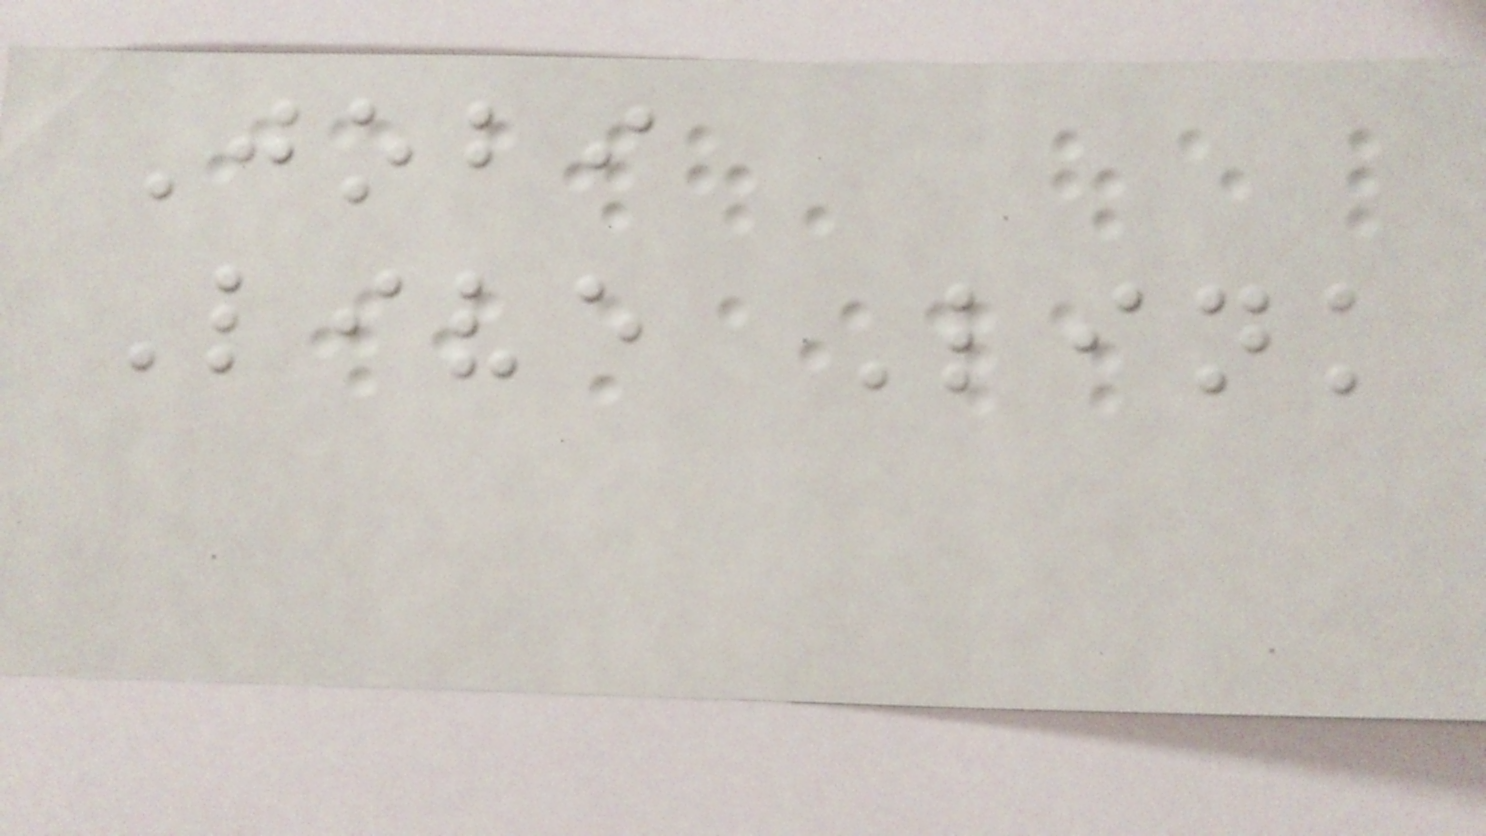Jobi
Live Link
